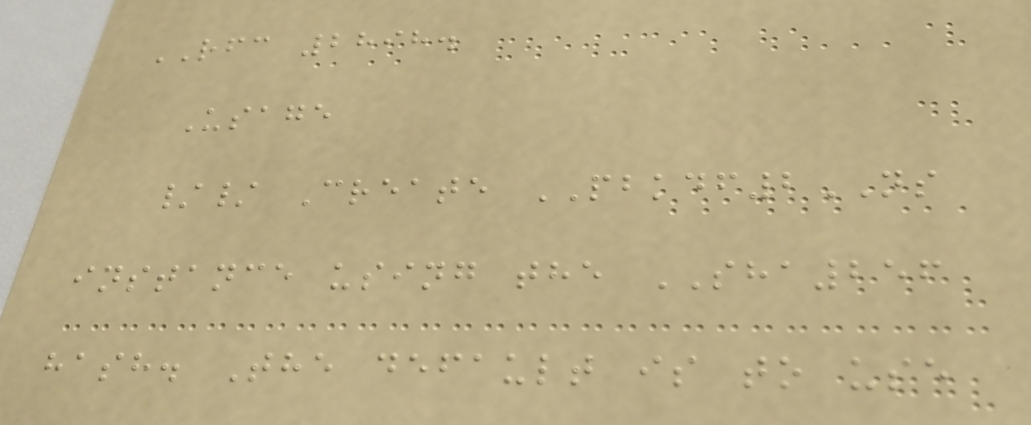RFC 2898.
Usage
// Create PBKDF2NS
instance using the SHA256
hash. The default is to use
